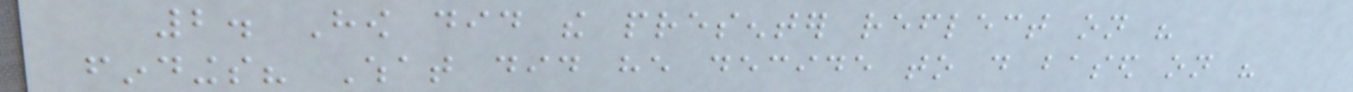2. How did the presenter reflect on his
findings? What did he decide to do based on his
